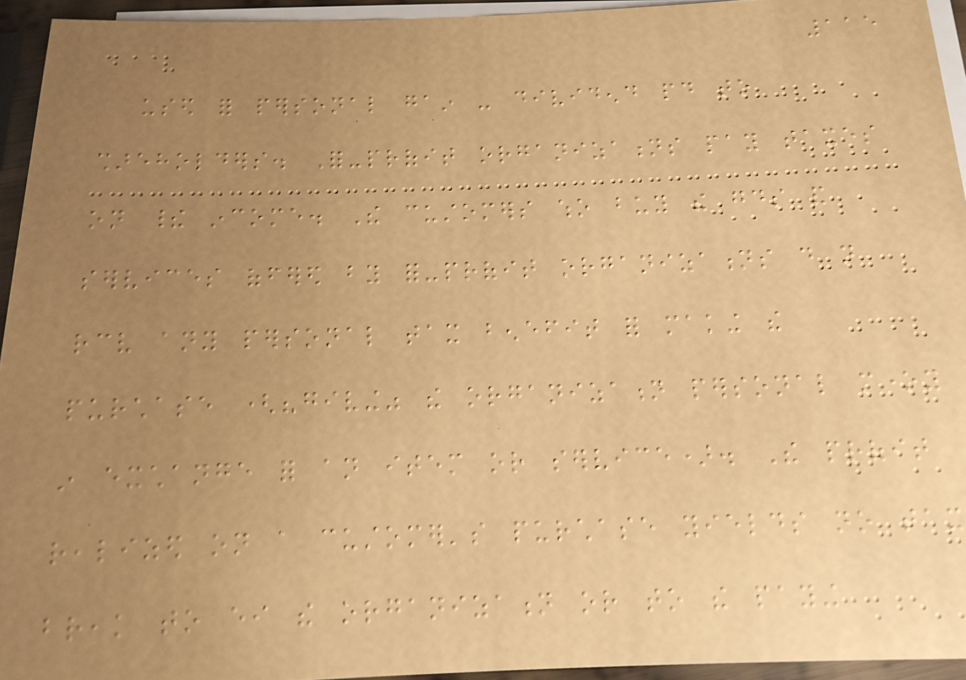115
used for personal gain - dividend paid to
shareholders. For-profit organizations pay taxes
on their income. The customers who buy the goods and
services offered by for-profit organizations do not
receive any personal tax benefit for making the
purchase ("giving" the organization personal money
in exchange for an item or service). The profit
realized on a customer's purchase yields no tax
break to either the organization or to the paying
